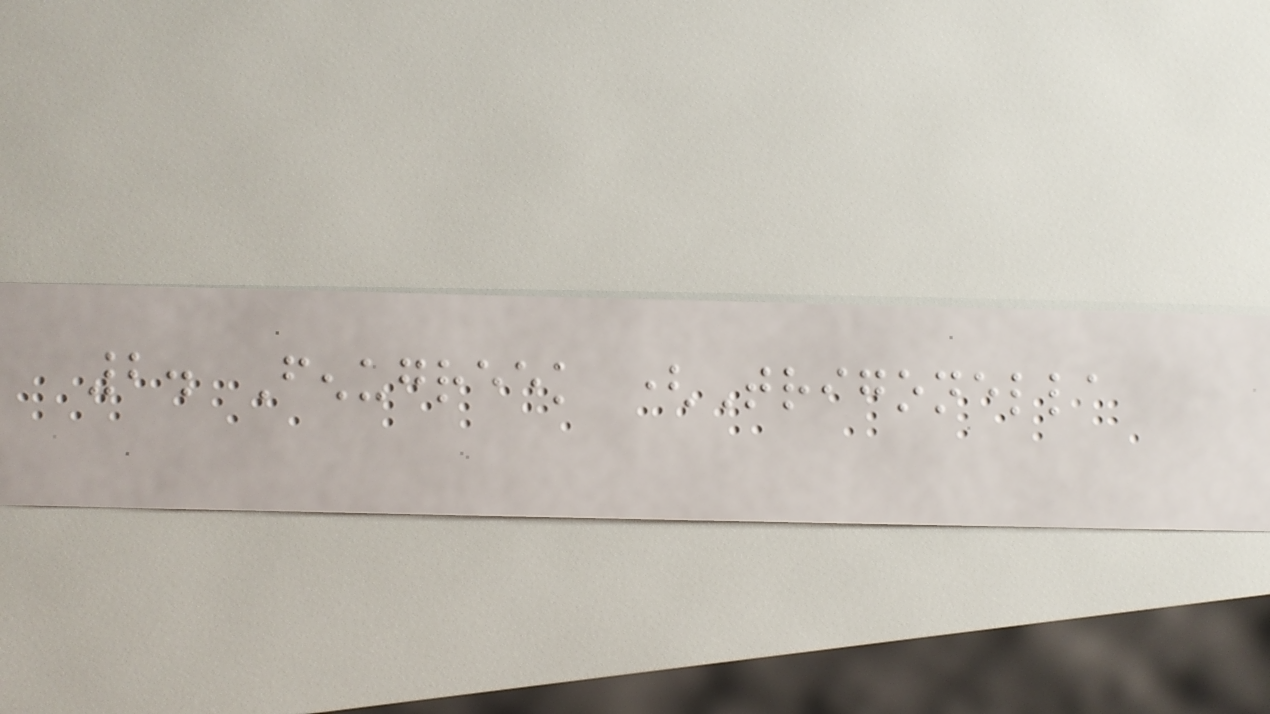2. Fenugreek (Trigonella
